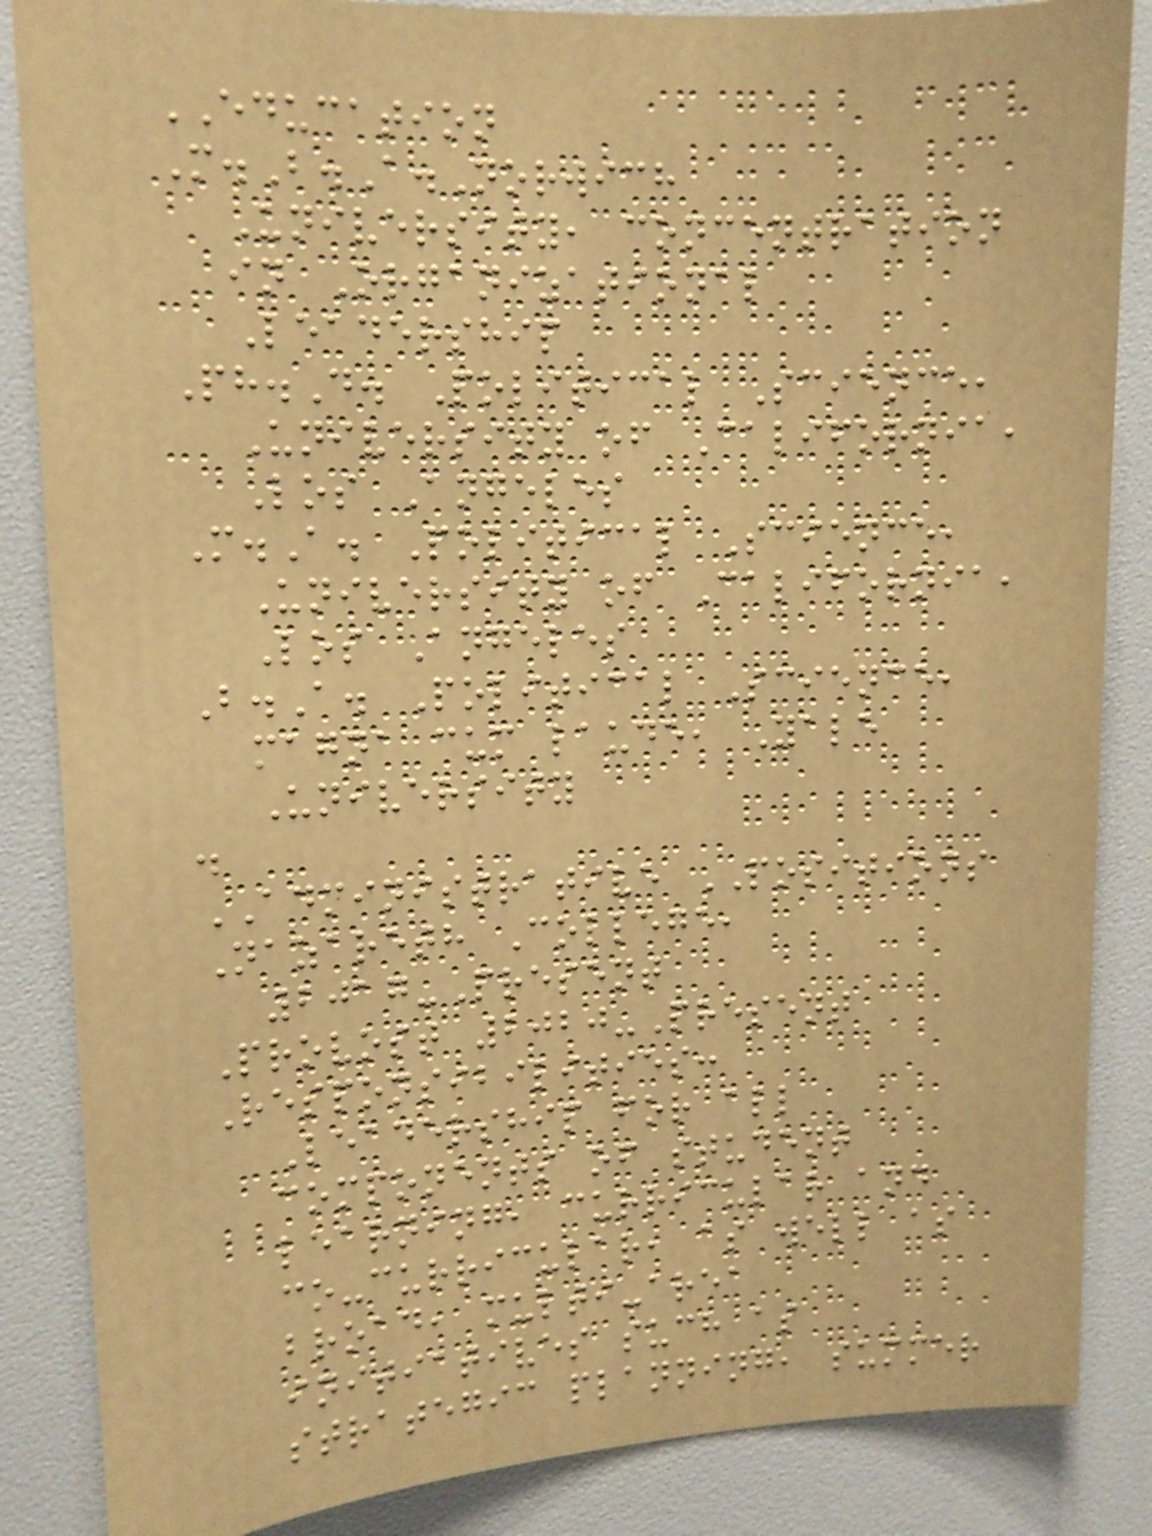EDUCATION
M.B.A.Norwich
University, concentration
in Organizational
Leadership
Ph.D. Political Science,
University of California,
Los Angeles
M.A. Political Science,
University of California,
Los Angeles
B.A. Political Science,
magna cum laude, Yale
University
.
ADMINISTRATIVE POSITIONS
Nazareth College,
2017-Present
Provost 2020-Present
Responsibilities:
Leadership for all
components of student
learning, curricular and
co-curricular, as well as
broad, multi-area
initiatives such as
strategic planning, summer
